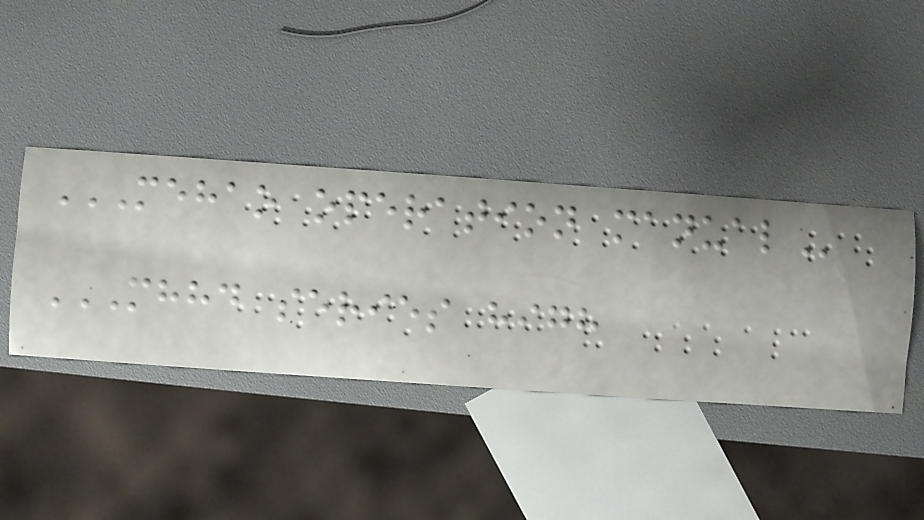MEHAO OPERATION MANUAL
MHHD SERIES HIGH
